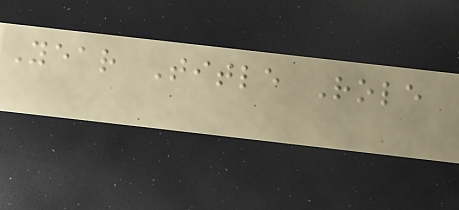Year Title Role
